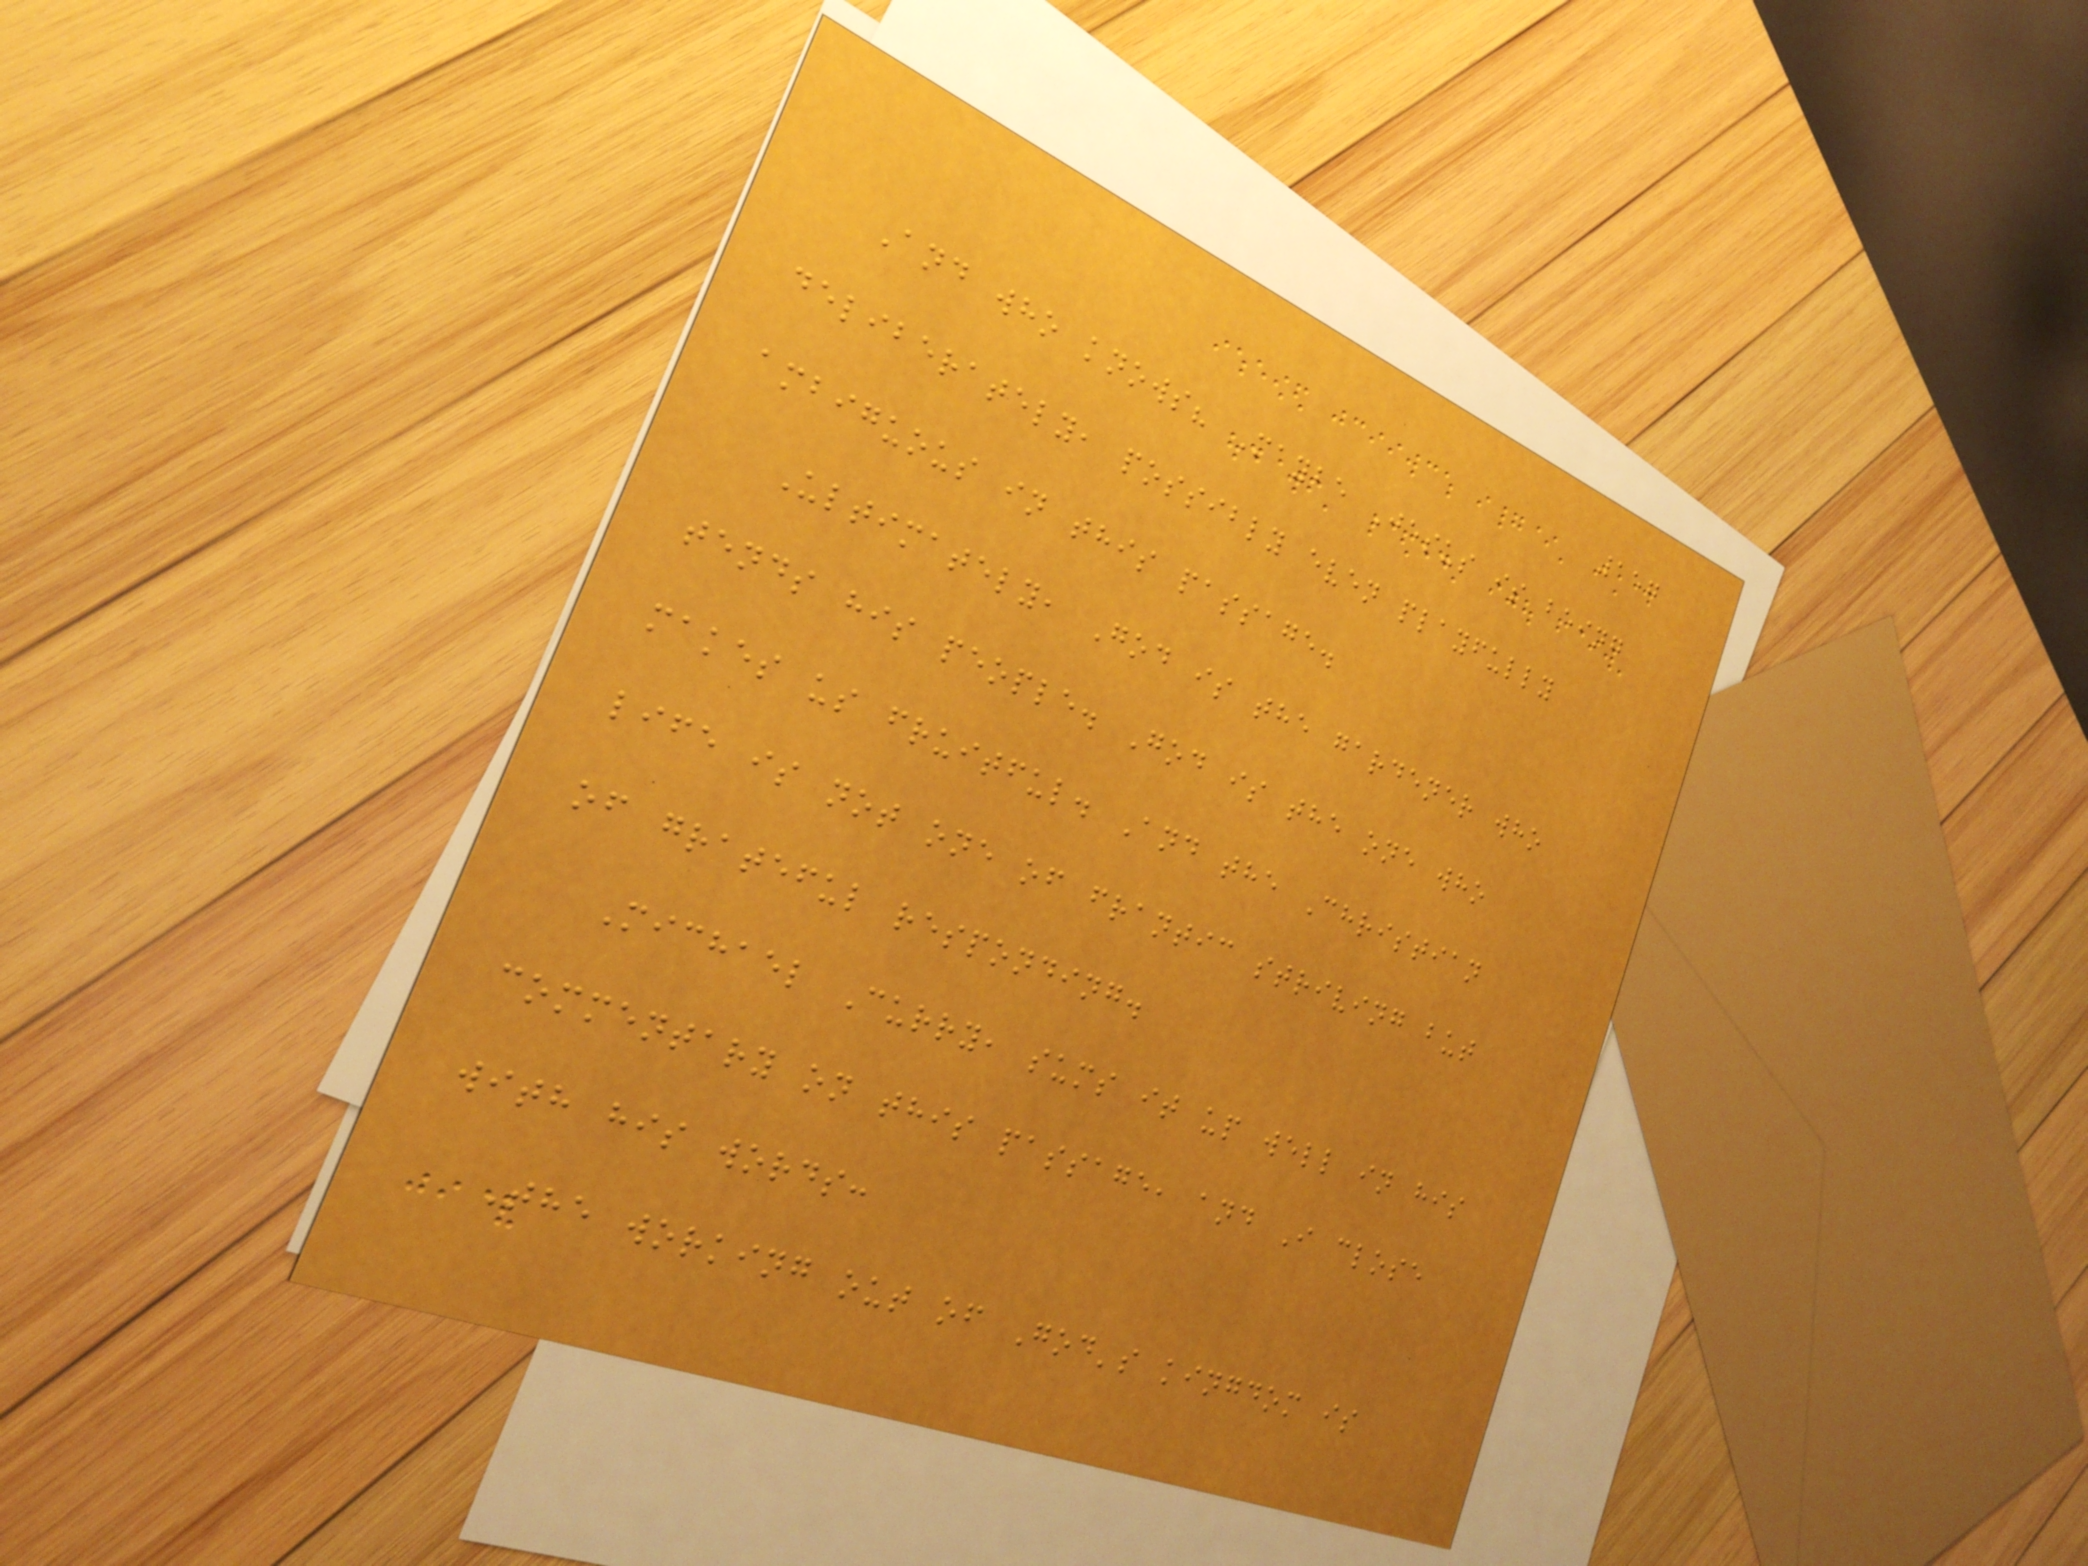157
And who knows? Maybe Jesus is being
deliberately, possibly even playfully
ambiguous in this passage.
Ultimately, God is the gardener who
tends his people. God is the one who
makes us fruitful. And the Christian
life is not one of frantic striving but
of grateful responding.
Michael Curry, sums it up well in his
commentary on this passage, and I close
with his words:
The working out of God's kingdom is
